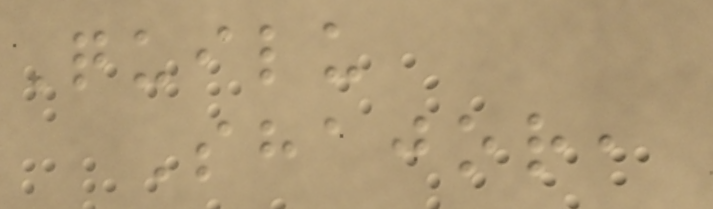Quilu
Shajor,
